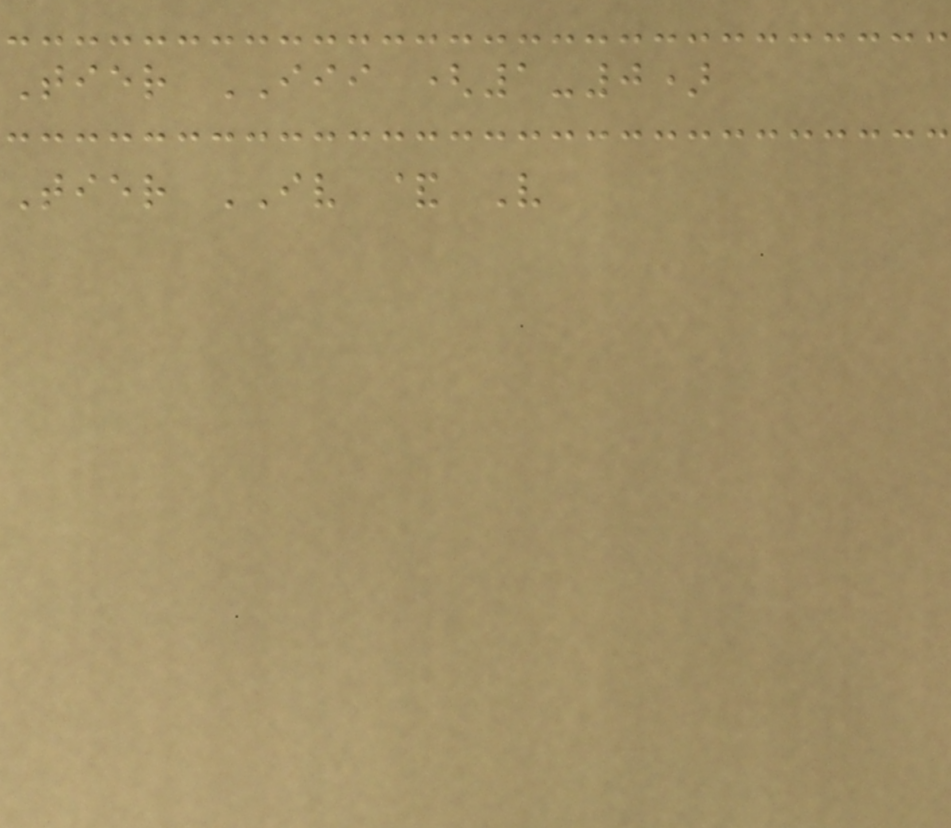Tier III (1-0)
Tier IV & V
